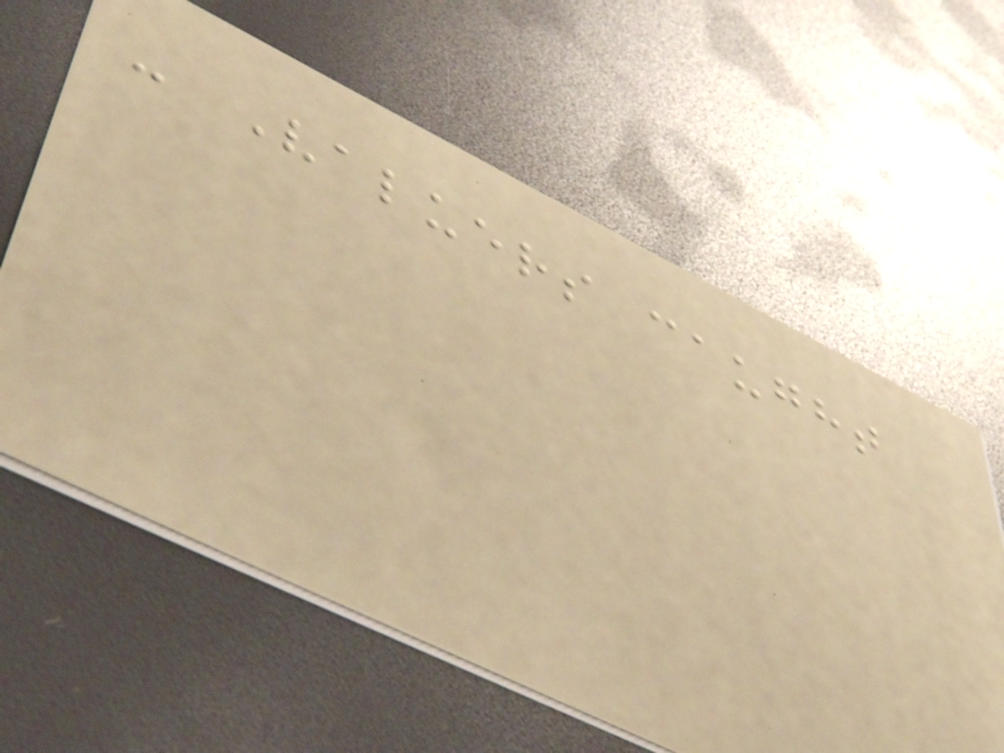- Valuers caught
